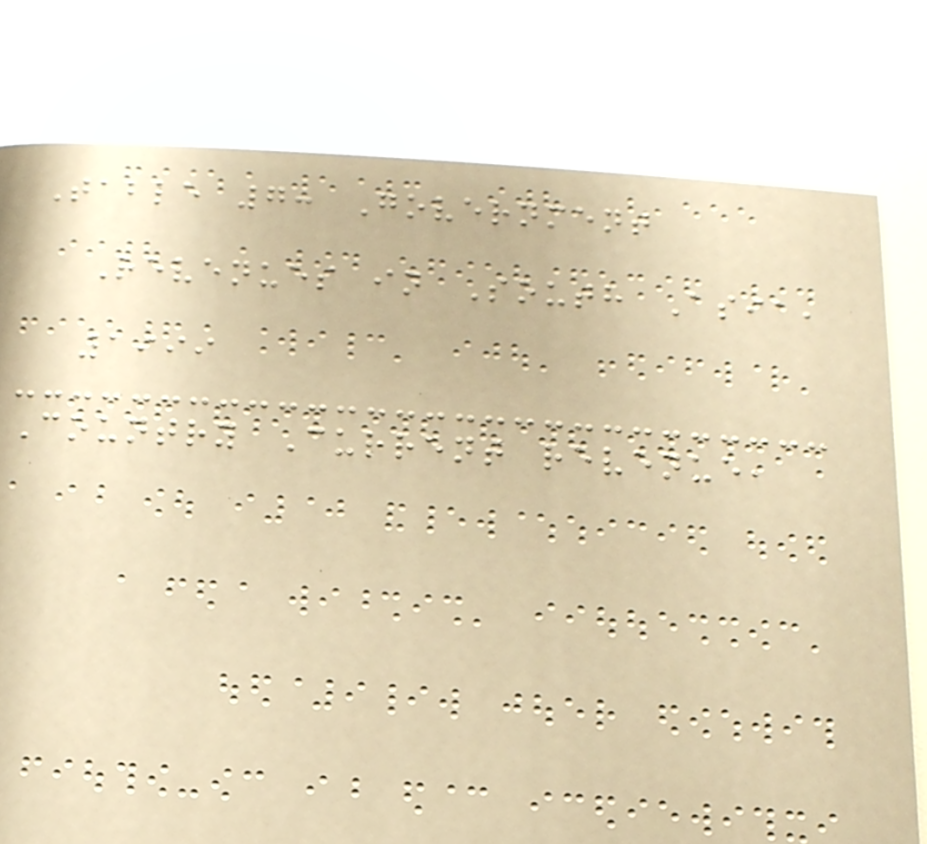Table 7: Government
Revenues in South Asia,
1999
Country Current revenue,
